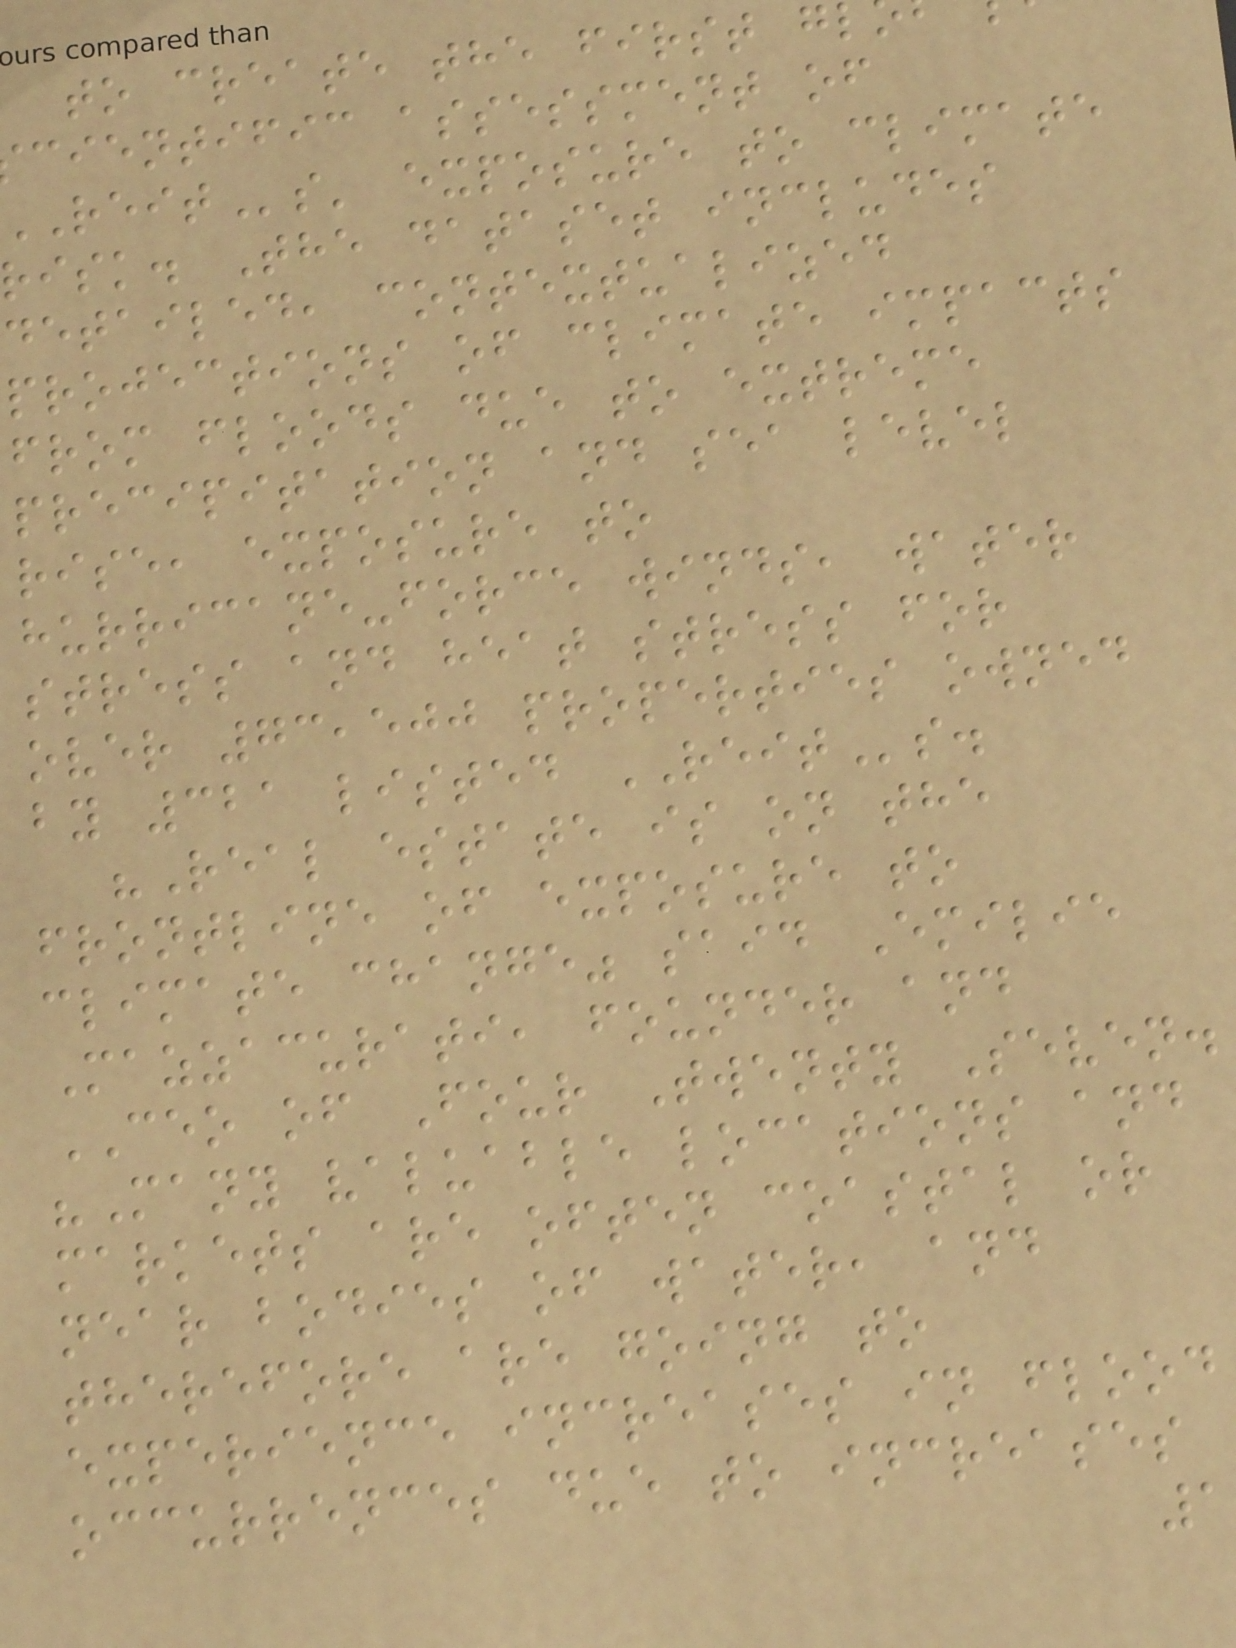to create the first g
cientific assessment of
s' exposure to climate
risk. The dataset includes
detailed, contextualized
projections of climate impacts
from floods due to extreme
precipitation and sea level
rise, exposure to
hurricane-force winds, water
stress and heat stress for
over 73,500 properties owned
by 321 listed REITs.
"Real estate is on the
frontline of exposure to
climate change" said Emilie
Mazzacurati, founder and
CEO of Four Twenty Seven.
"Many valuable locations and
markets are often coastal or
near bodies of water, and
therefore are going to
experience increases in flood
occurrences due to increases
